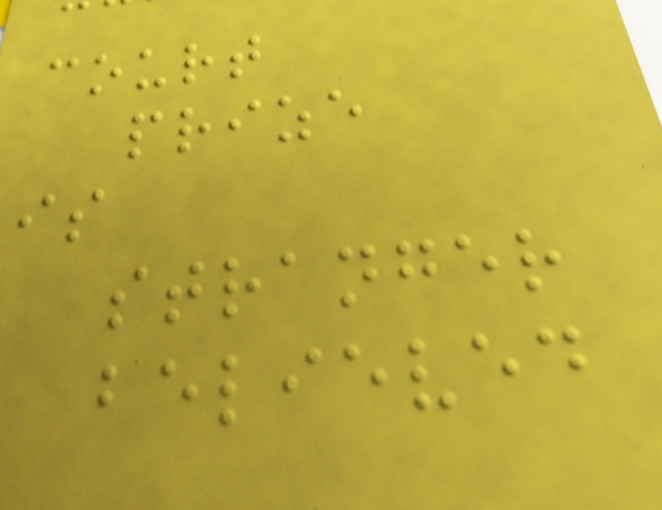court
prize
is
stranger
believed
